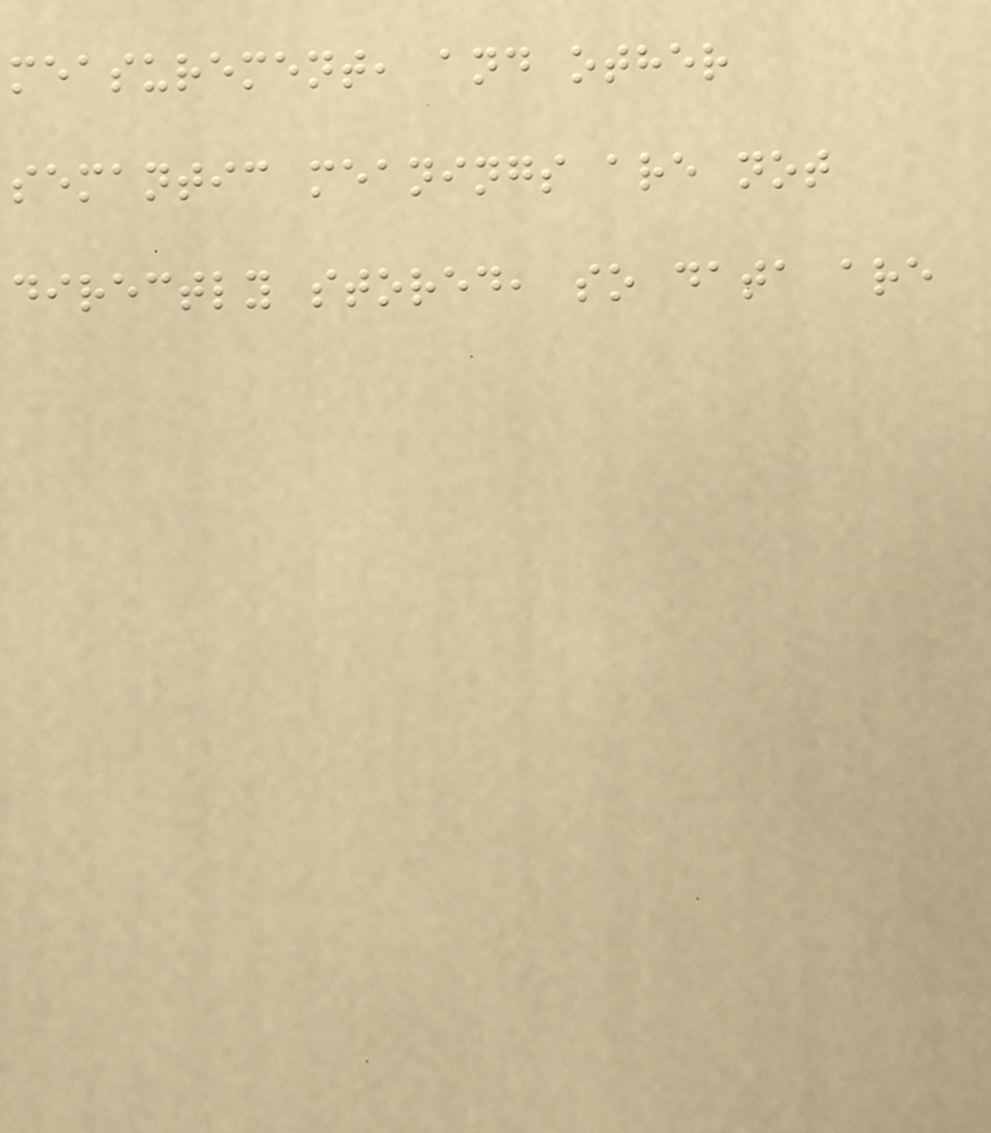measurement, and other
semantic meanings are not
directly stored, so data are
